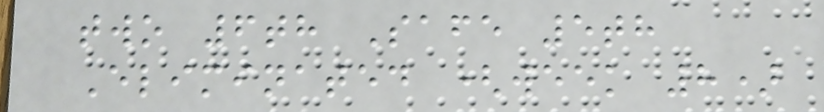two 6th Safe 5th
Eliminated (week 8)
